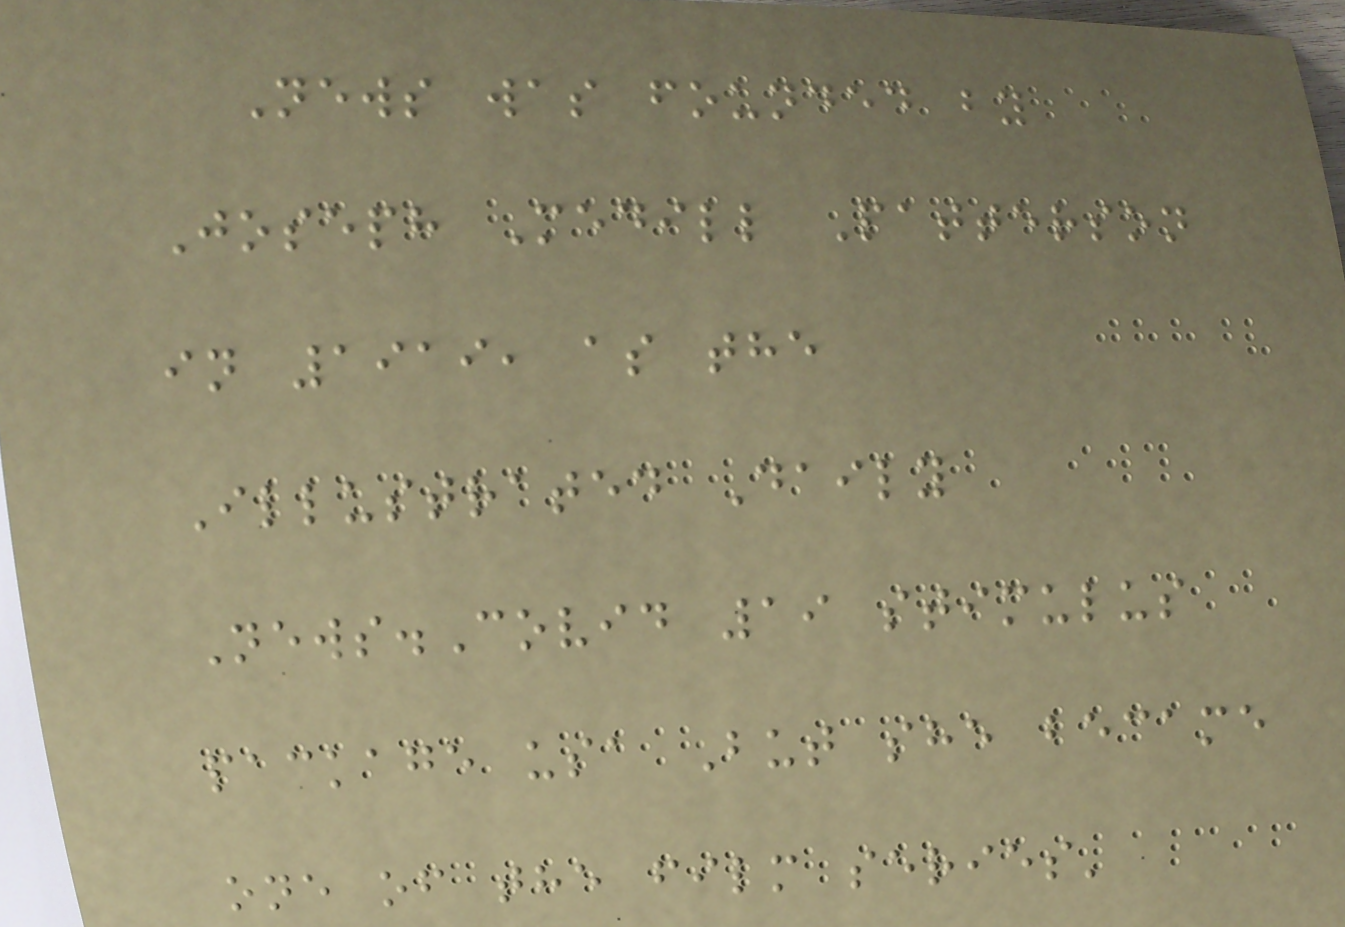News was founded by
Joseph Medill Patterson
in 1919, as the
Illustrated Daily
News.Covid 19 stimulus
package usa But she became
one of the film series'
